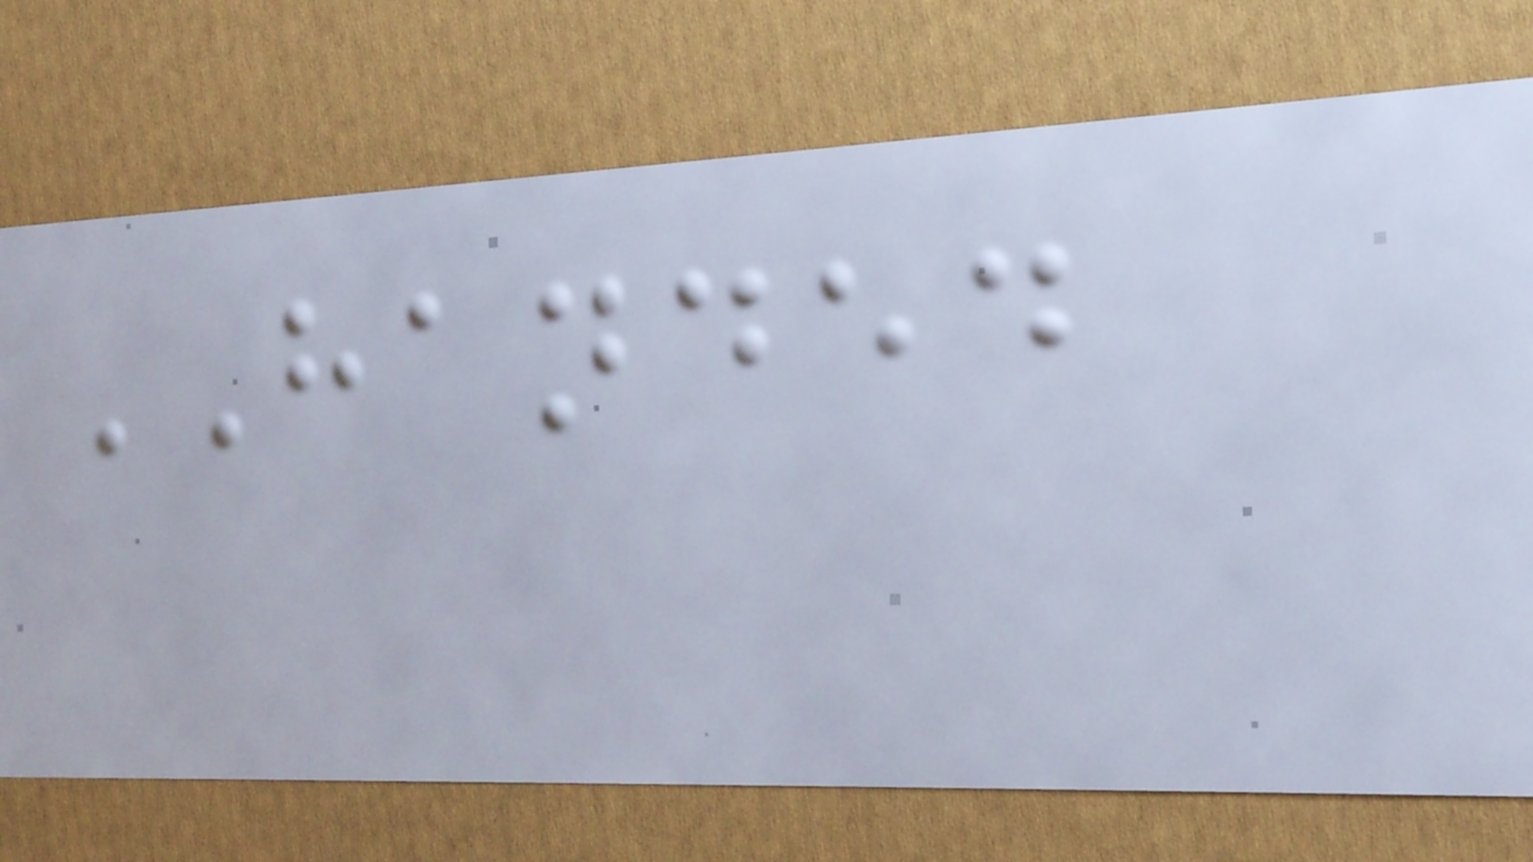HANDED
